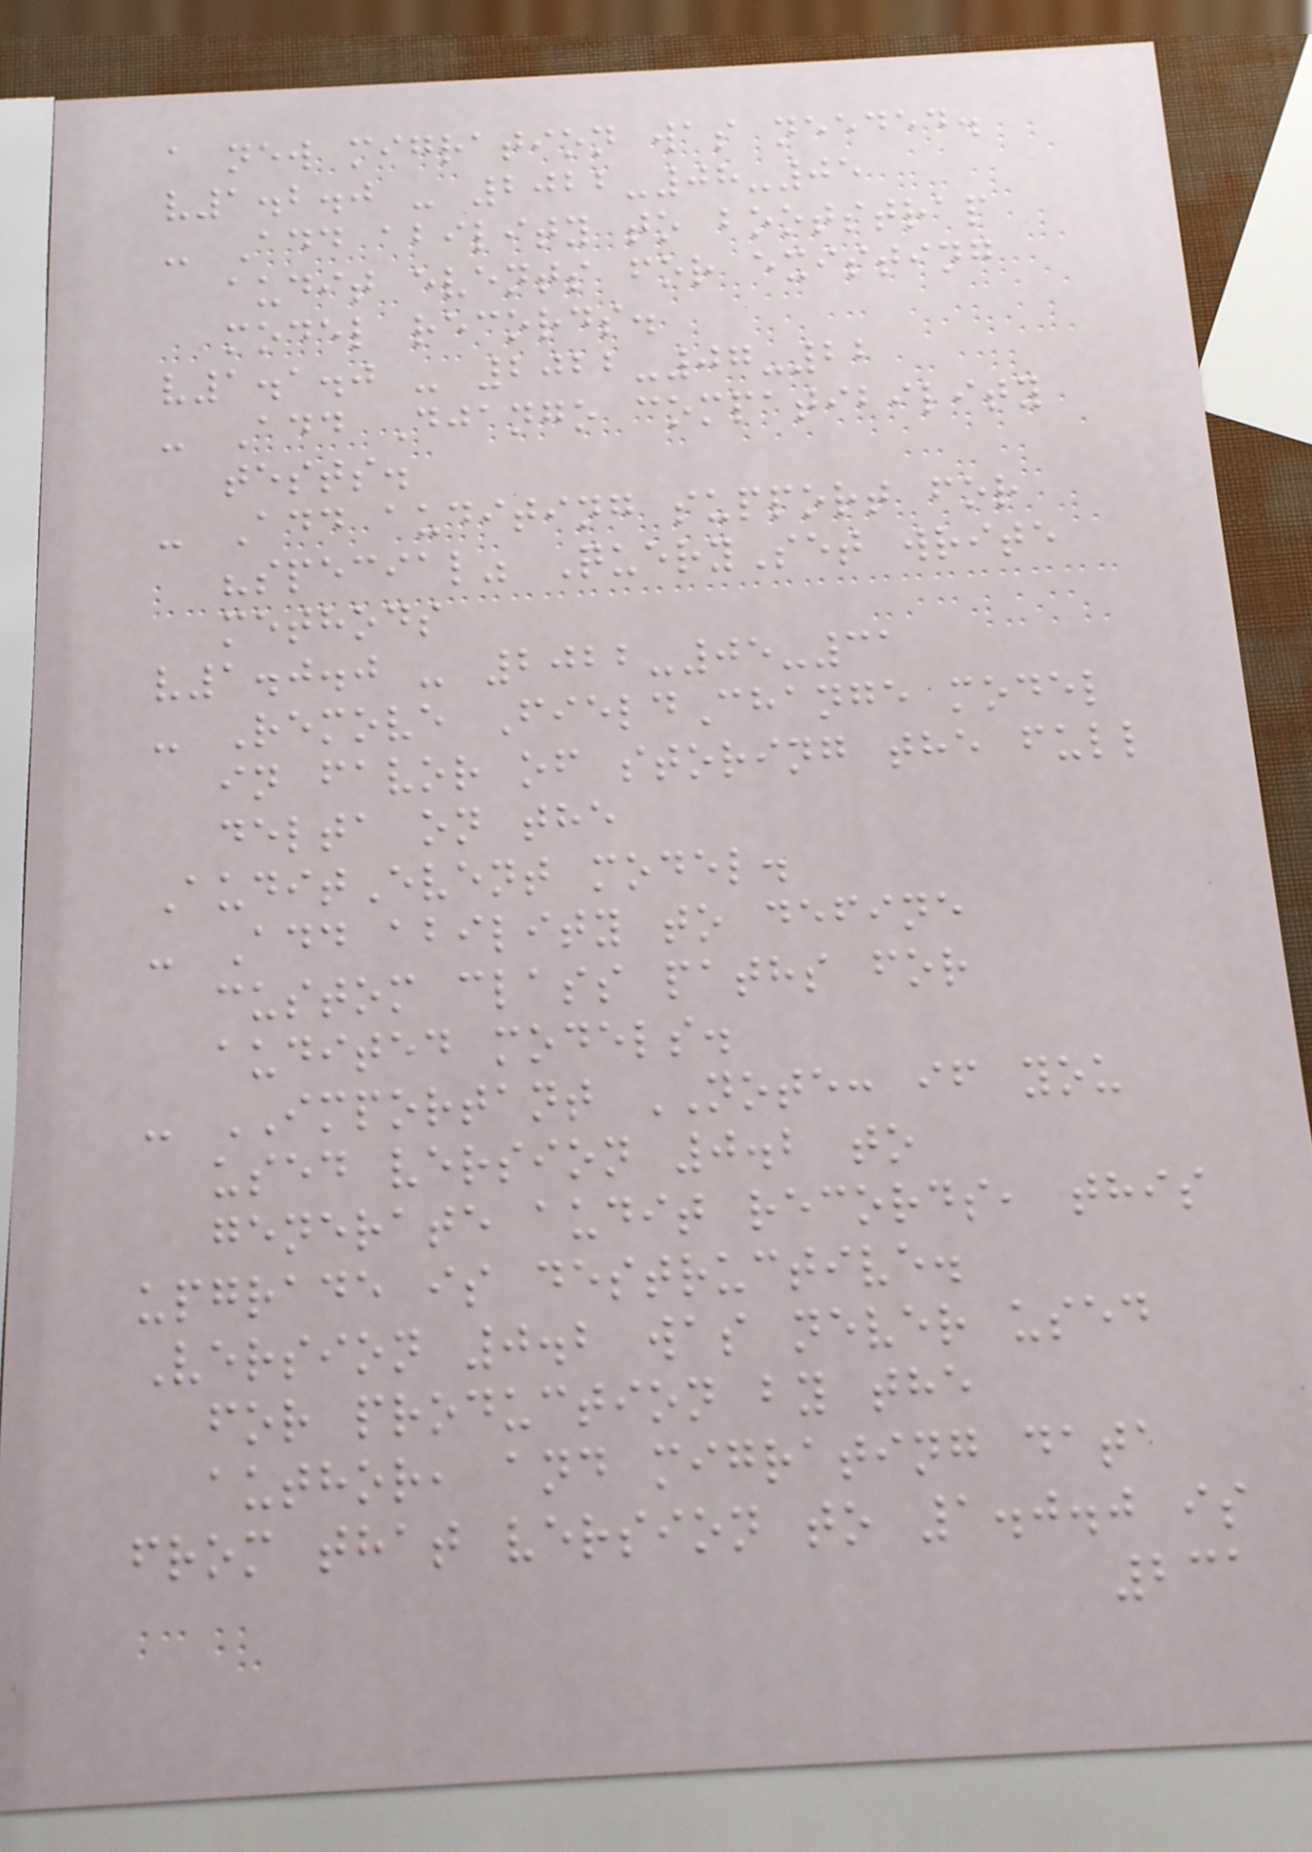a new migration was needed.
v1.2.0 - 2022-08-05
- Add ability to bootstrap
audit events for existing
model records.
v1.1.0 - 2022-07-22
- Add Django compatibility
tests.
- Add auditing support for
"special" QuerySet write
methods
v1.0.0 - 2022-05-31
- Remove FieldChange model
in favor of storing the full
delta on the
AuditEvent model.
- Add ability to define
custom class paths for
audited models.
- IMPORTANT NOTE: if you
used version 0.2 to
generate audit records, this
upgrade is destructive.
Version 0.2 was never used
for production by the
author, and migrating data
from that version to 1.0.0 is
231
